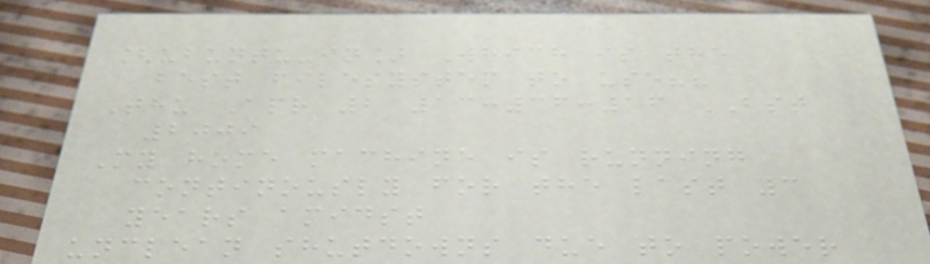[ubuntu-in] Which is the
best filesystem to use??
Thu Apr 2 13:36:16 BST
2009
My home machine is running
continously for the last 3
years amidst
unclean shutdowns due to power
